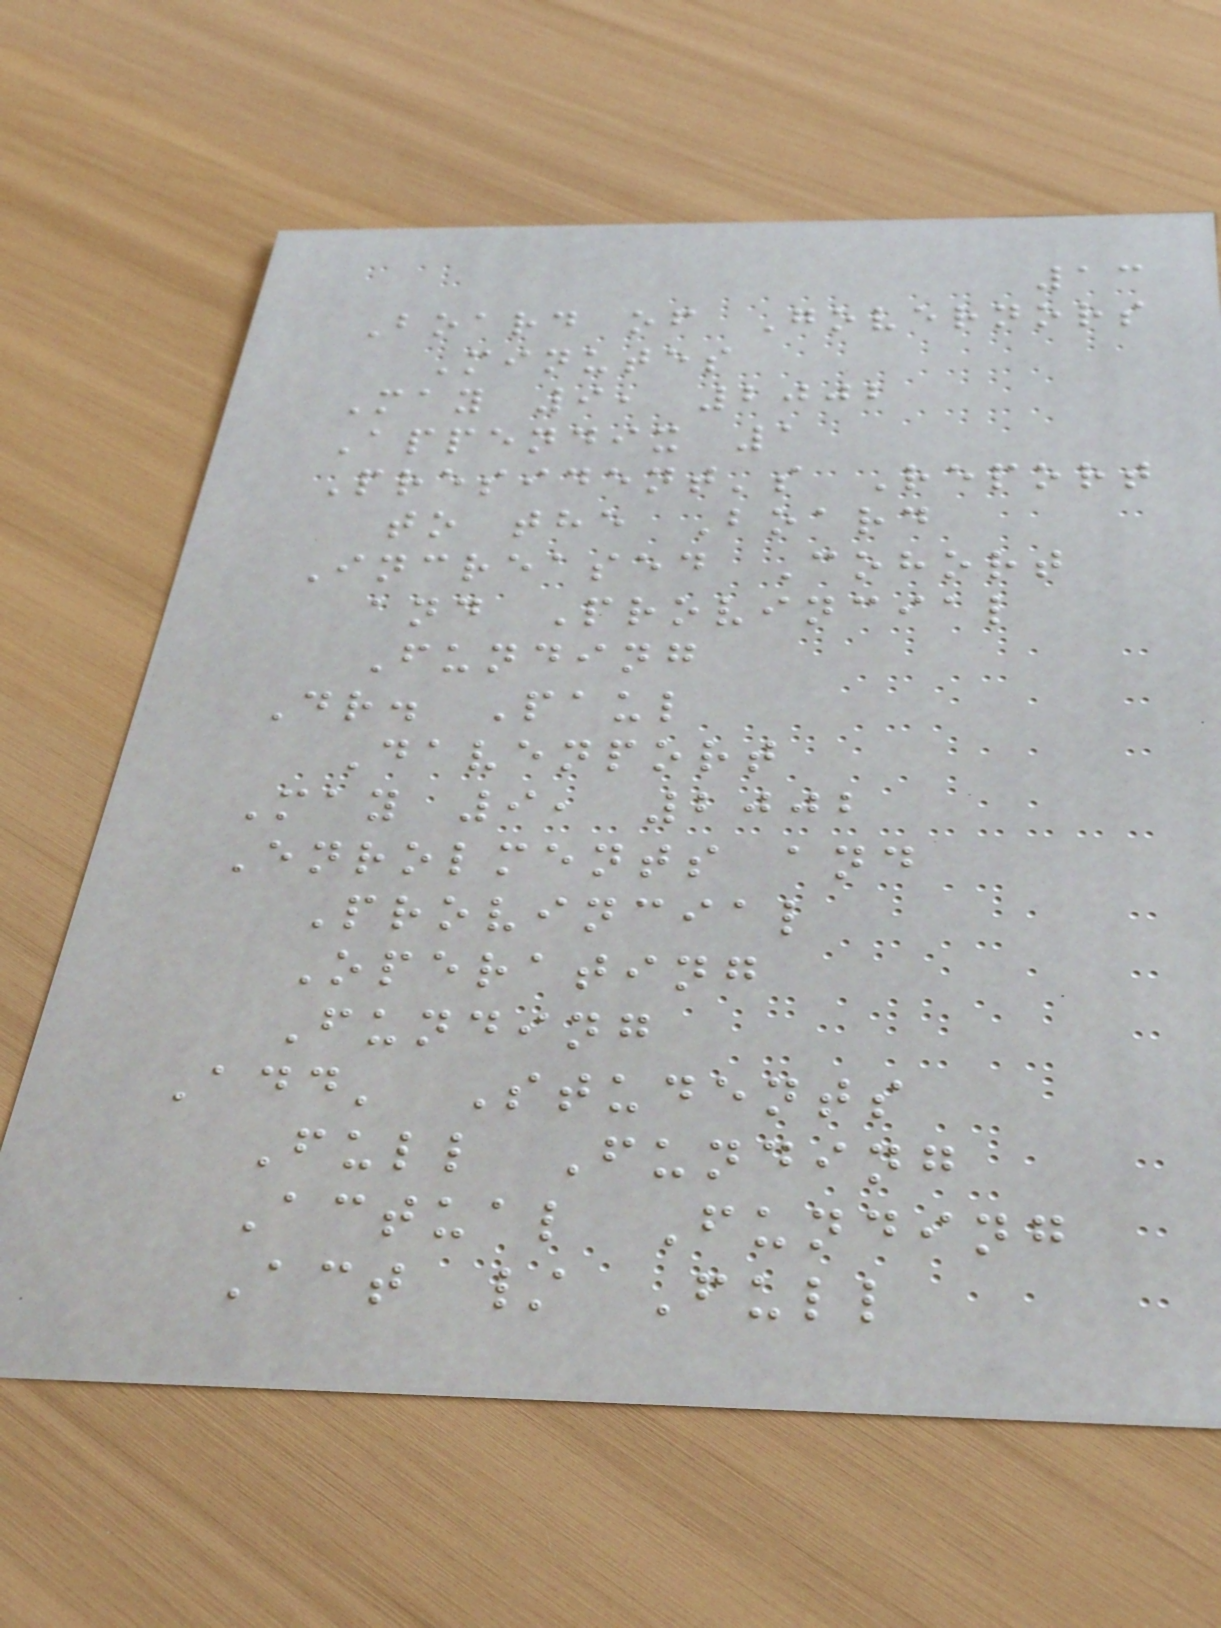13
Board of Governors
Minutes
May 9, 2002
Appendix 1
President's Report
to the Board
Increased Cohort
and Provincial
Funding
Dr. Paul
Davenport
May 9, 2002
Enrolments and
Provincial
Operating
Funding
Add' Students
Full Funding
Actual Funding
Act / Full
